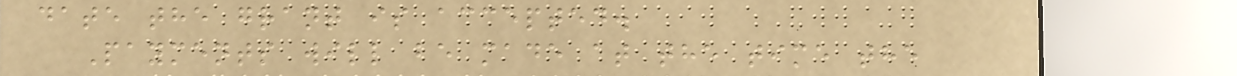date the grant is accepted.
Payments will be made at the time the
